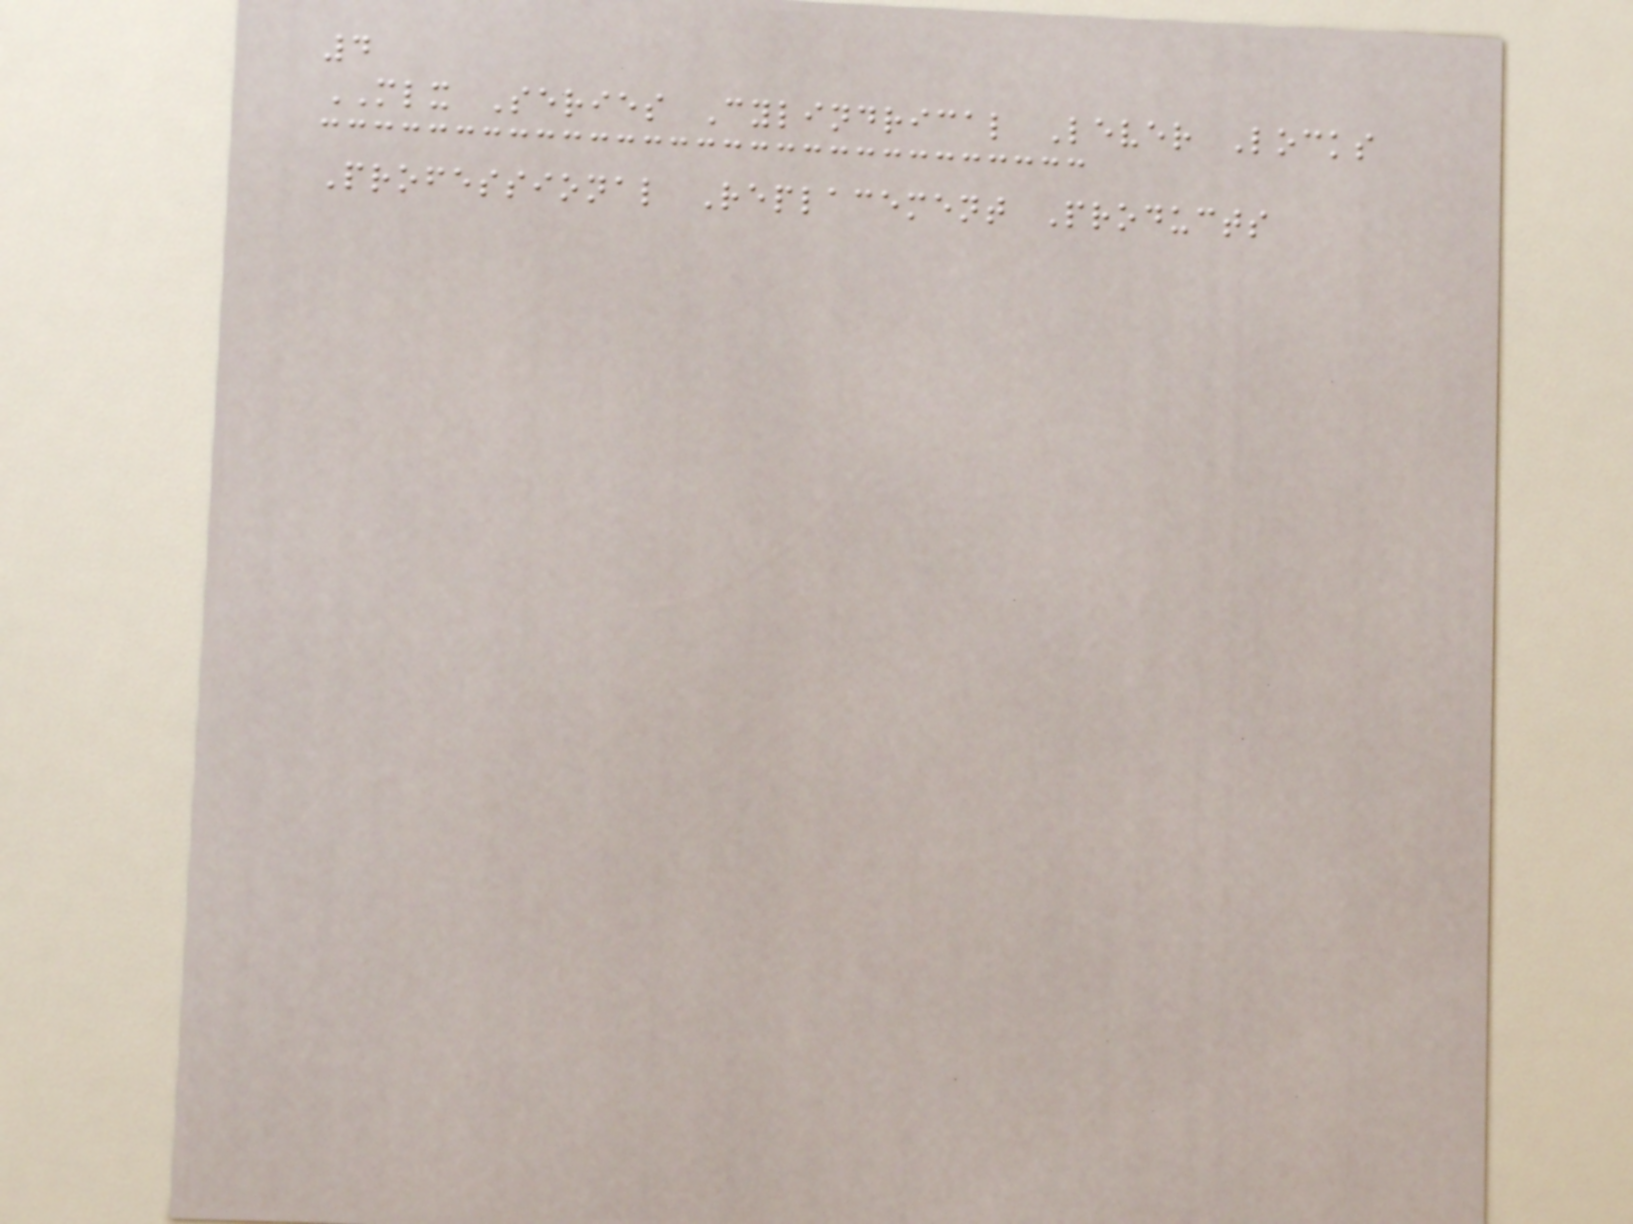4
MLX Series Cylindrical Lever Locks
Professional Replacement Products
